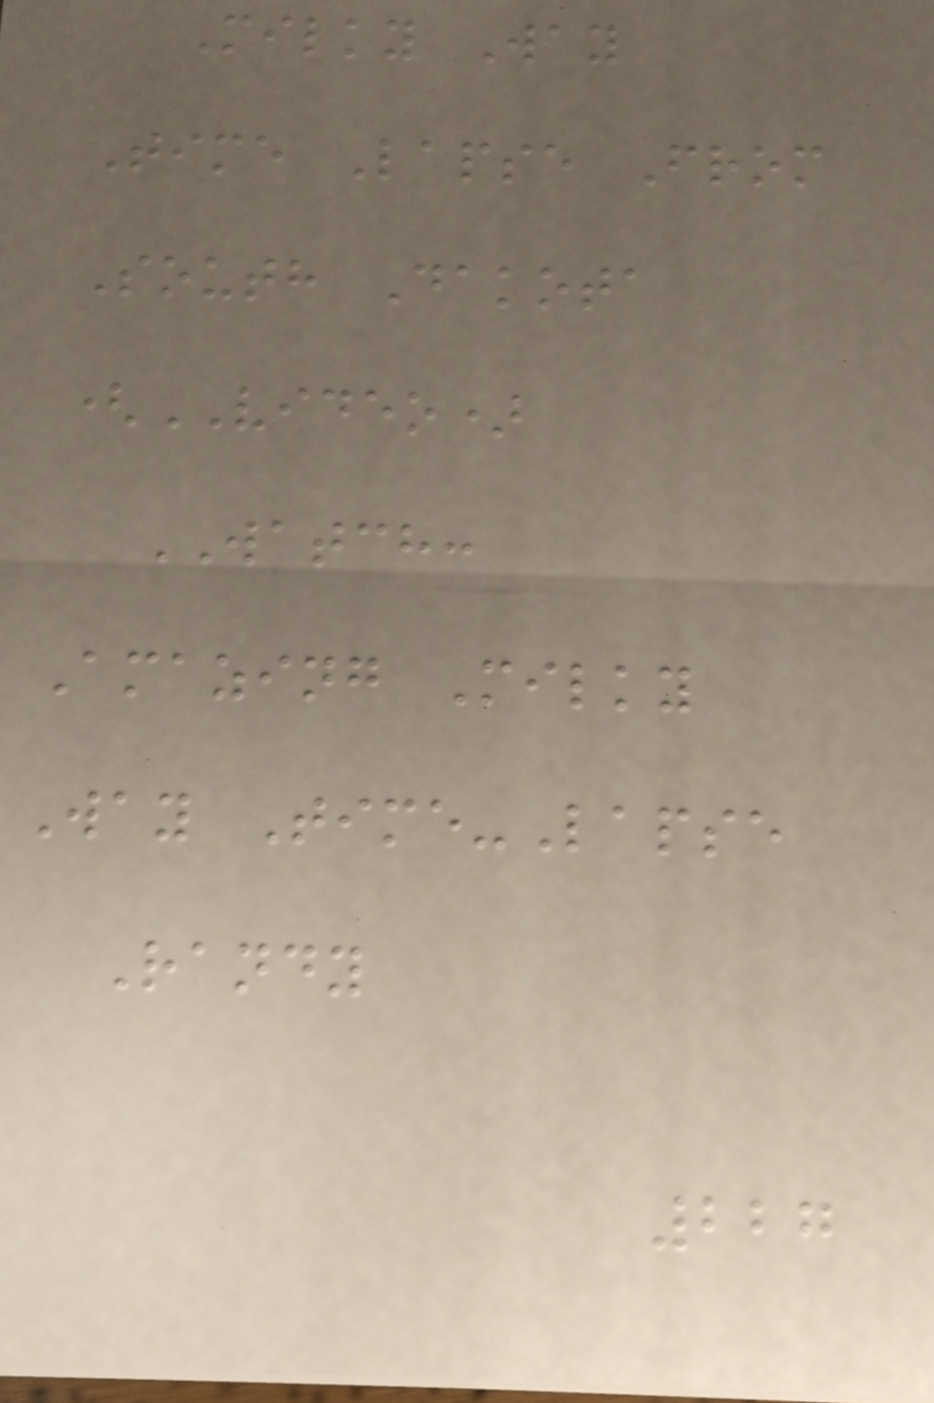Milky Way
Time Lapse From
South Dakota
(VIDEO)
WATCH:
Amazing Milky
Way Time-Lapse
Randy
227
